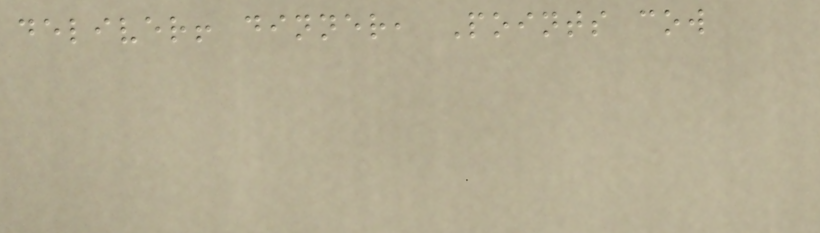deliver! dinner, Points cow
